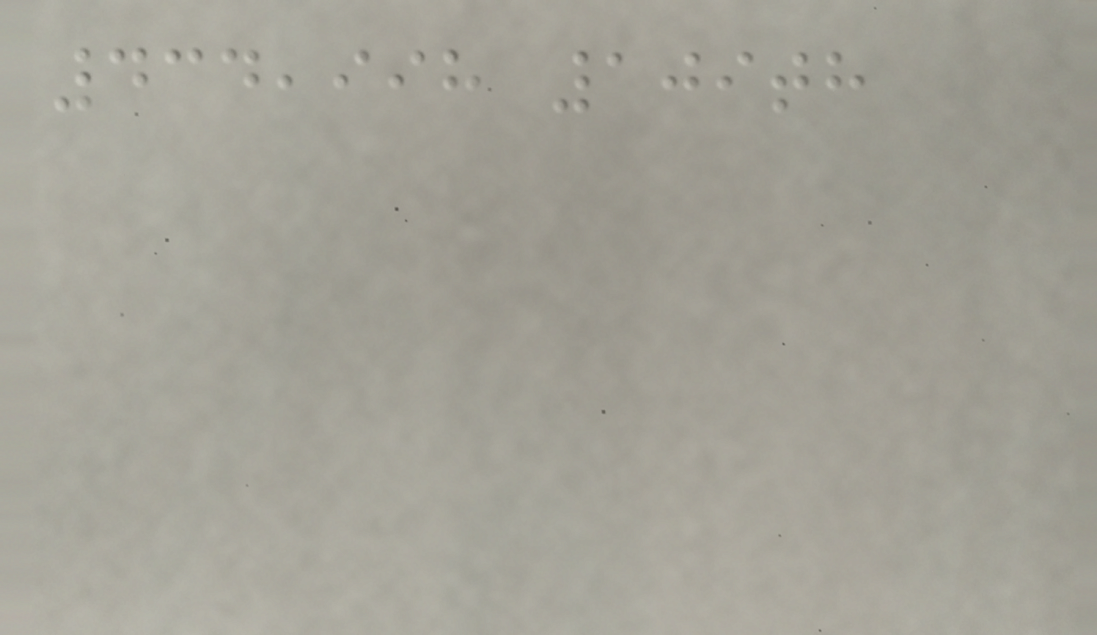434,998 109th
